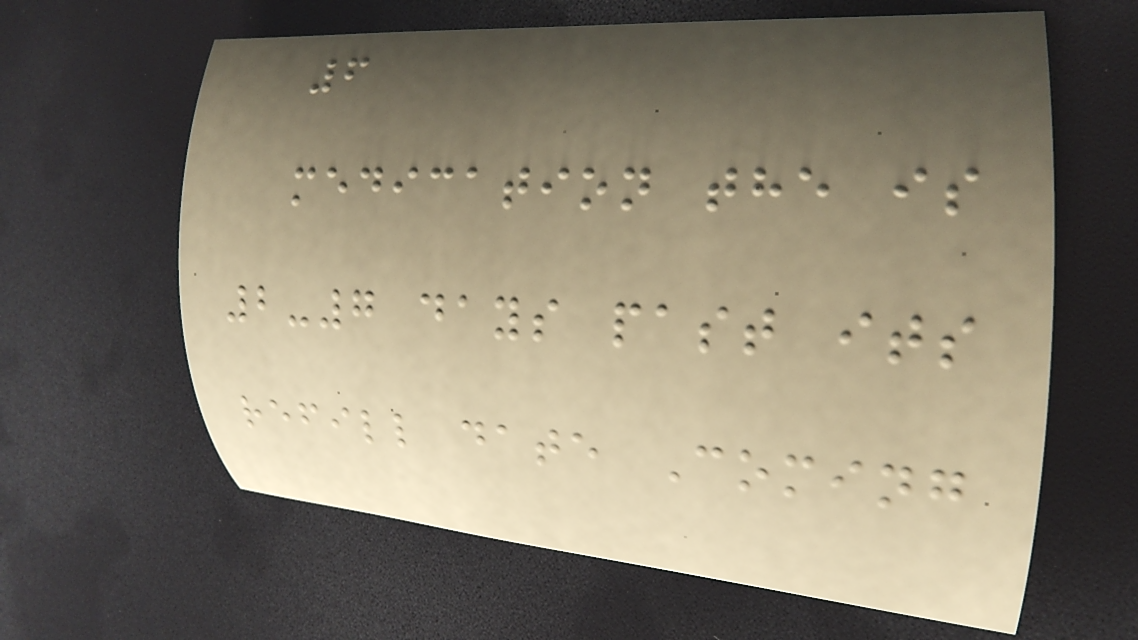6
medication the is
2-7 days past its
refill date Coming
